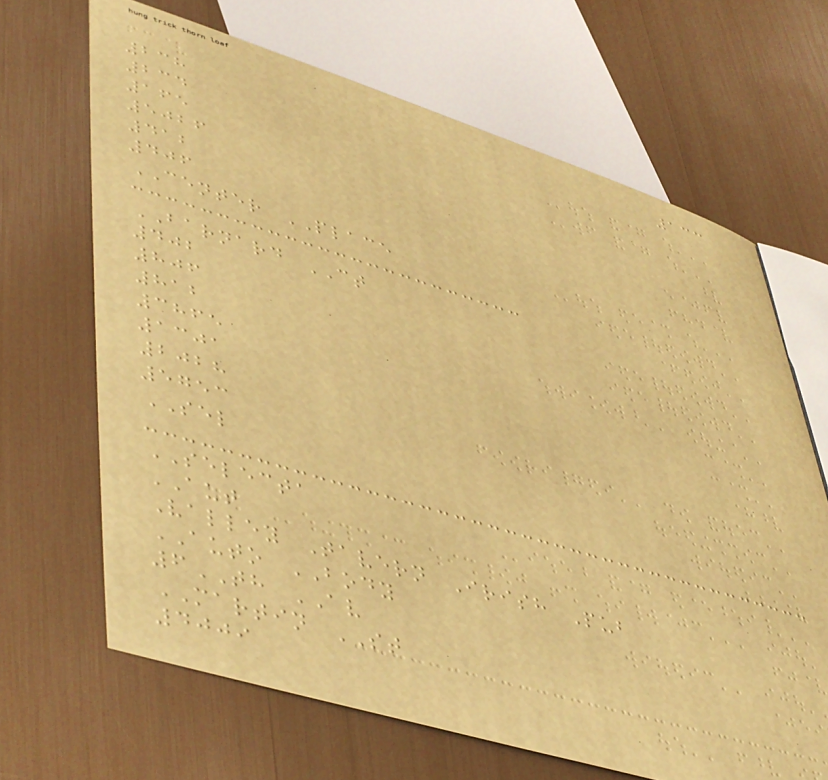133
238
234
165
5026
412
406
CENTER PLACE
BARNARD CT
402
806
812
3865
1301
2028
5753
SEL
SELECTA
AUT
Valley Tavern Irish Pub
AUTO BODY
6TH AV
MARTIN ST
4009
